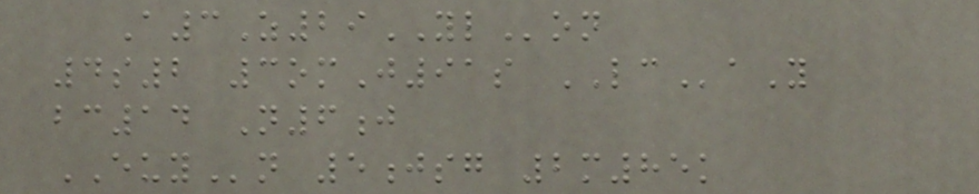A3Z29YLon
4s2 3omJ91s LCaY
bc14 N6j
EUYn 5jsg 2m85k
